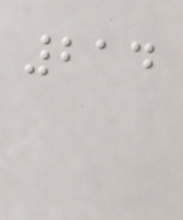214
